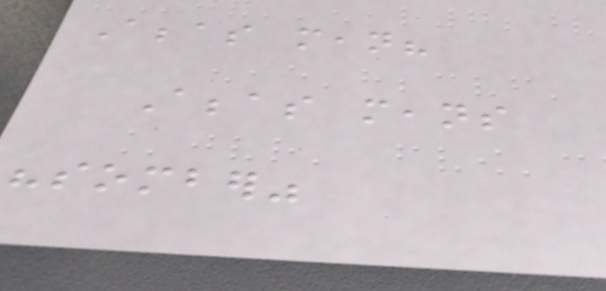Abbas mean?
Abbas means
"somber"
